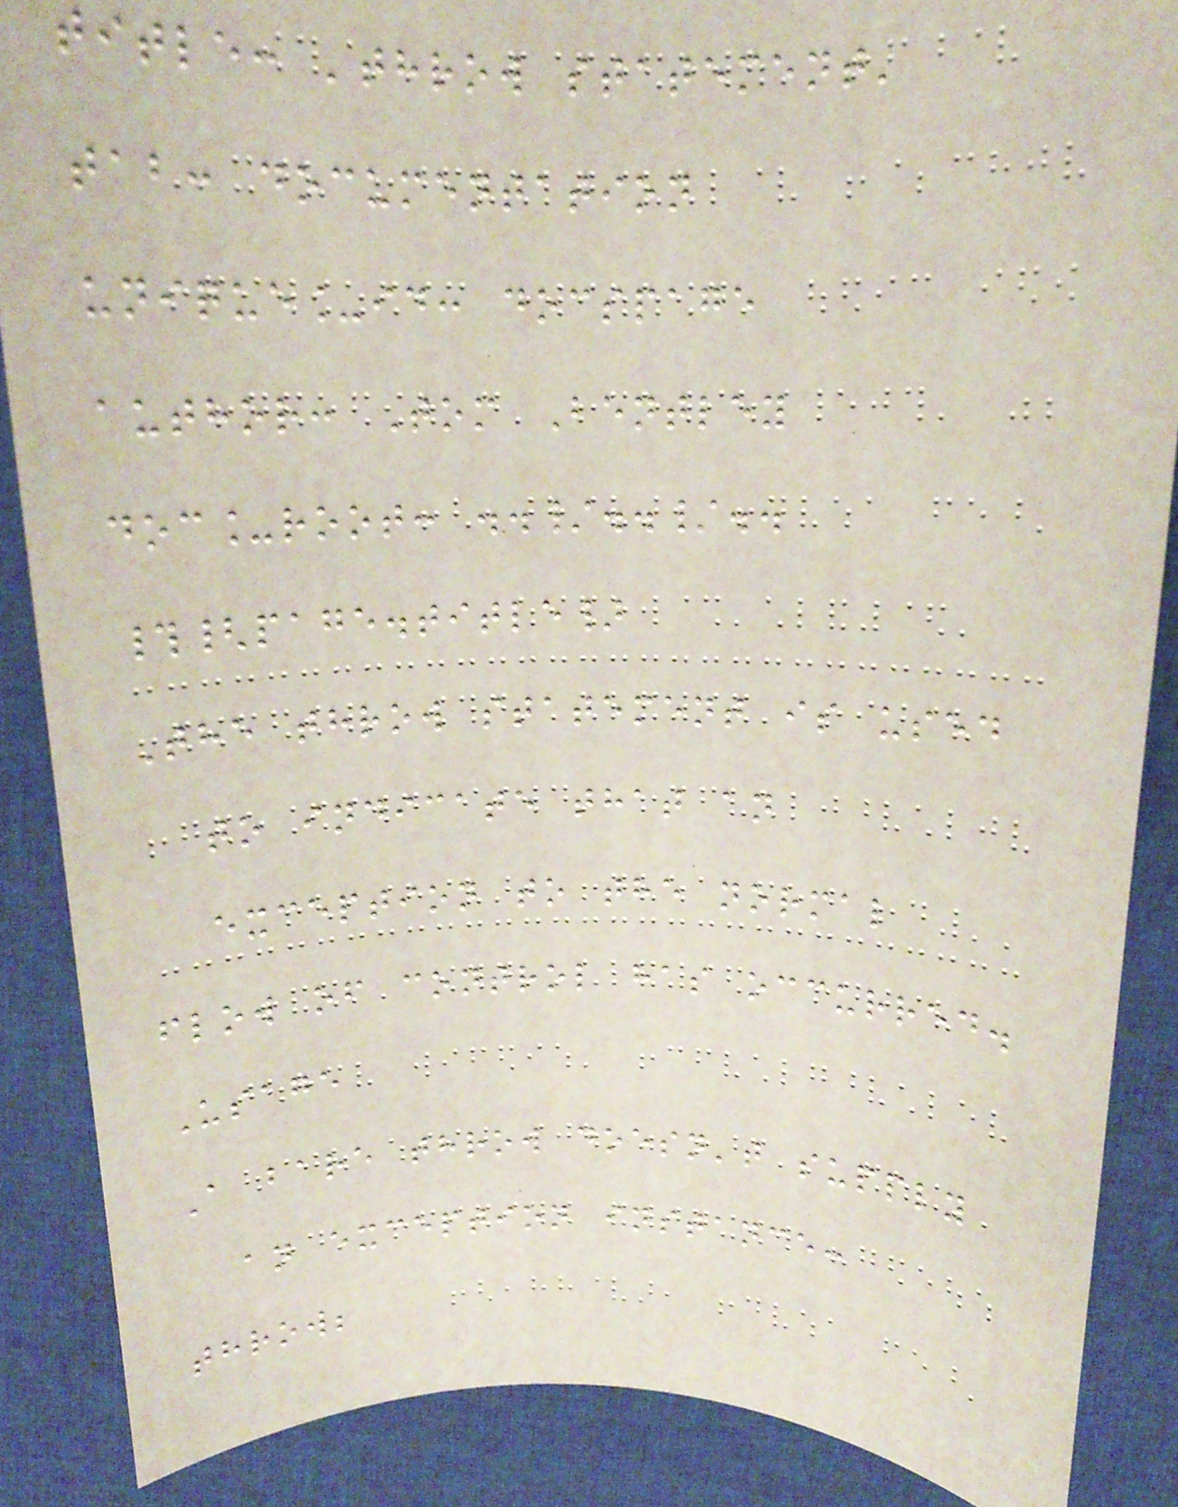title: 'throw statement'
tab: documentation
unique_id: docspage
author: Tom Bentley
doc_root: ../../..
#{page.title}
The throw statement is used
to indicate that an
exception to the normal
flow of control has occurred.
Usage
A bare throw doesn't supply
an exception instance:
throw;
